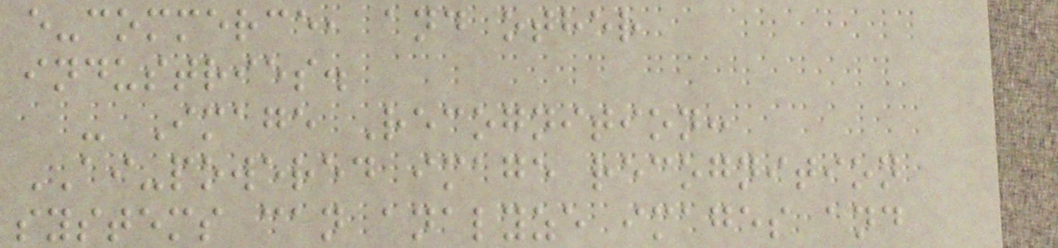e-commerce, and other
industries.
- Image Recognition:
AI-powered image recognition
systems can analyze images and
